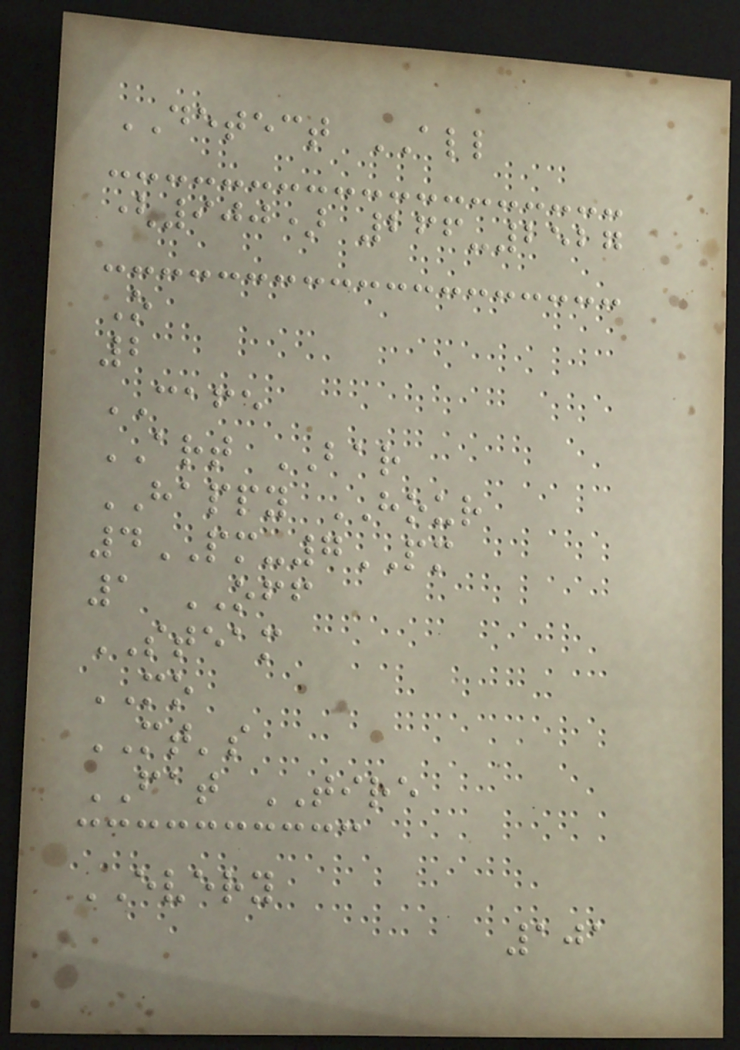DETECT ALL
(900) 266-2527
O
2
CAFE
ART BAR
HAPPY HOUR
4PM-7PM
1 OFF
STEAM
MO
MT's
FAT TIRE
EVERY
101
